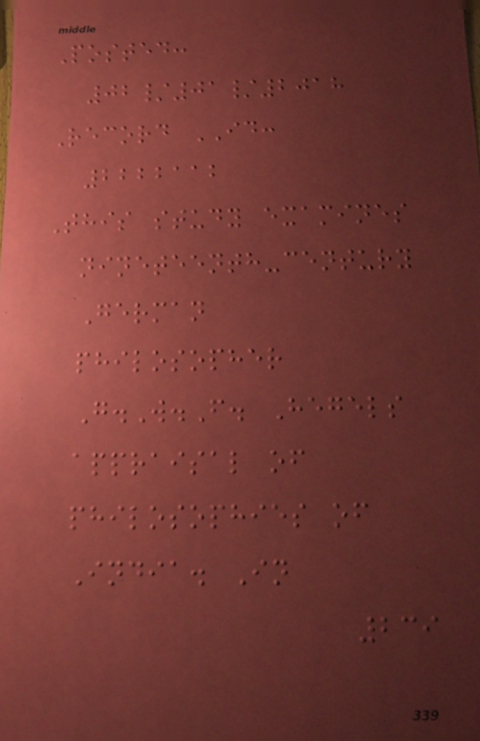Posted:
02/01/2018
Record ID:
2222112
This study examines
nineteenth-century
German
philosopher
G.W.F. Hegels
appraisal of
philosophies of
India. In
239
